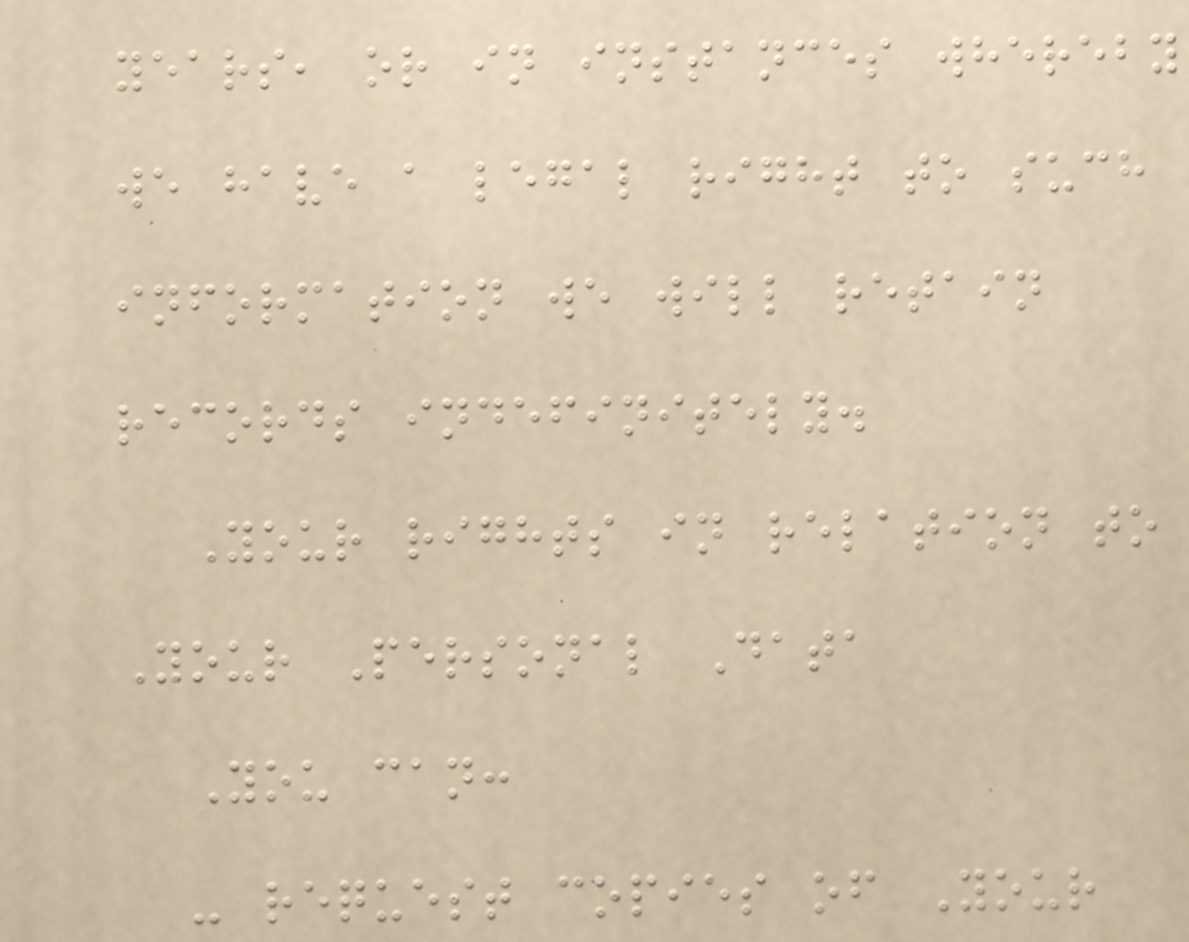years, or in instances whereby
we have a legal right to such
information we will retain
records indefinitely.
Your rights in relation to
Your Personal Data
You can:
- request copies of Your
